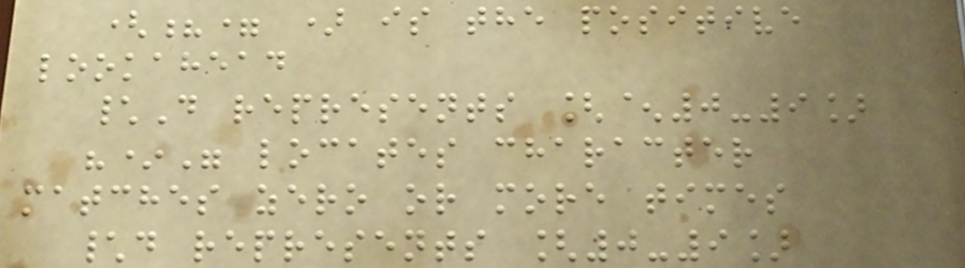(?= ) is the positive
lookahead
\D represents [^0-9]
"*" locates character
matches zero or more times
\d represents [0-9]
